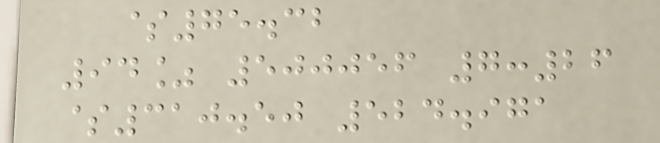$75.32
94% 500056 7:26
$310.50 524.971
